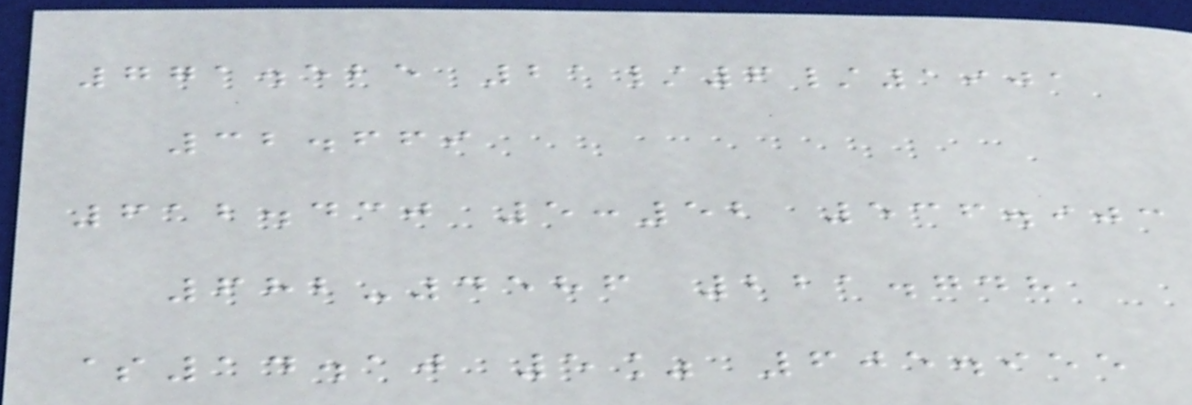771.525 21/6/1901
32.669
612.430 5:52 536.903
682-4586 221.748
$14.10 5% 605.955
